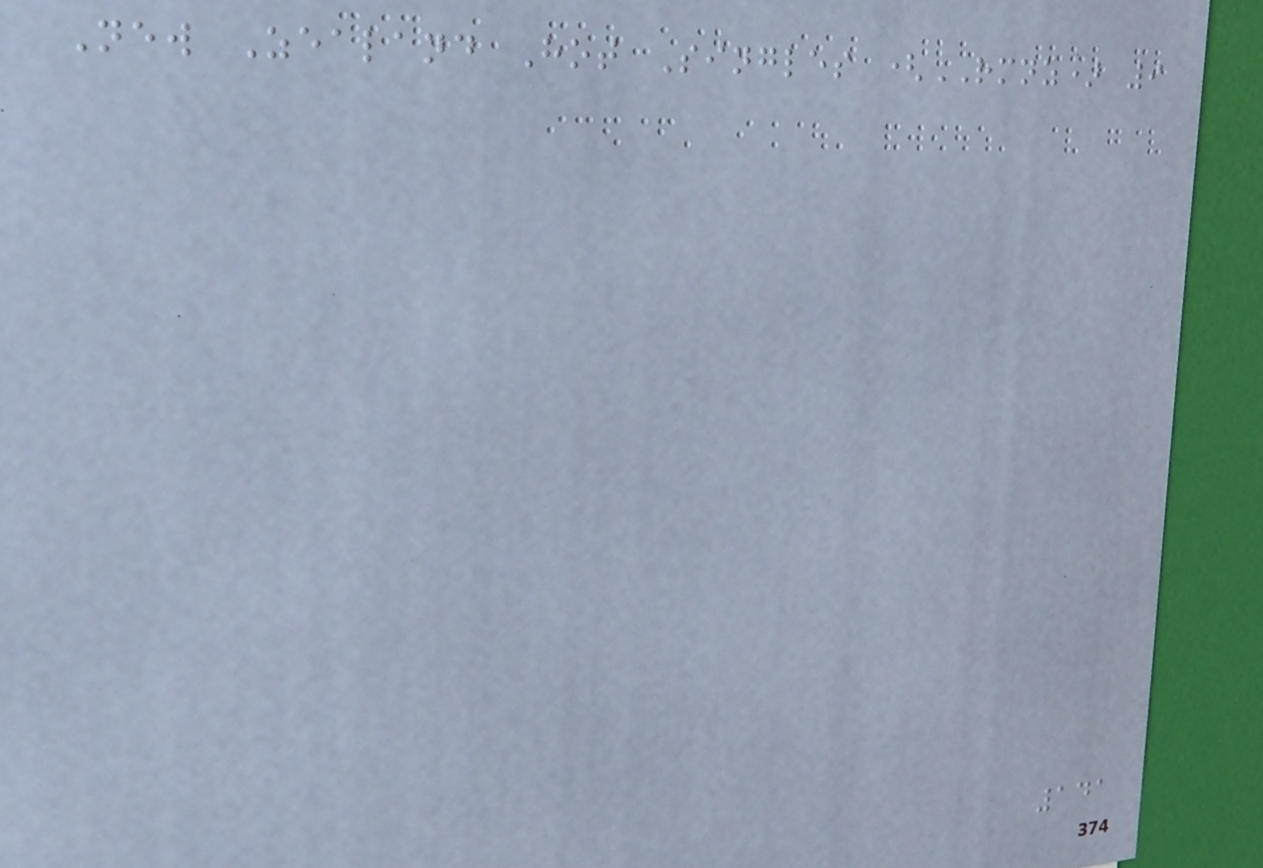New Zealand Hot Singles (RMNZ) 9
141
